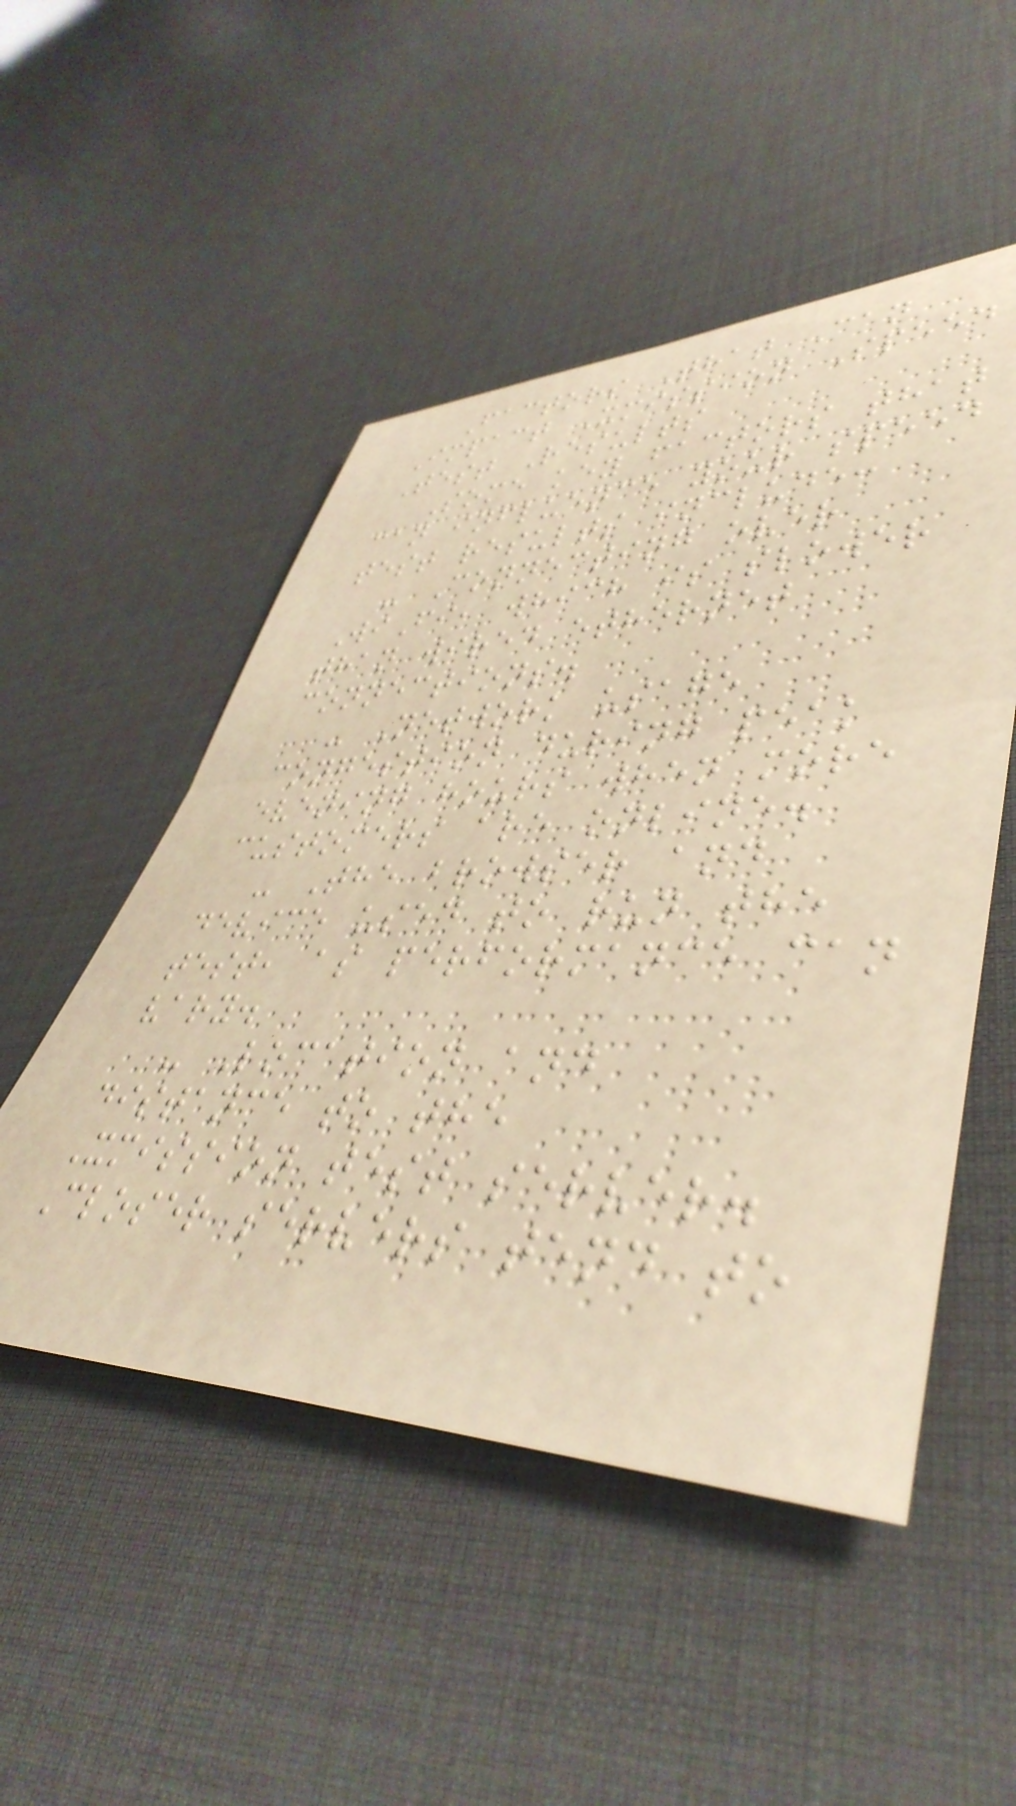Factors That Can
Impact Xmission Speed
Test Results
Some key factors that
can influence your speed
test results include:
- Connecting over
WiFi, which is slower
than wired ethernet
connections.
- Network usage
congestion during peak
evening hours when more
customers are online.
- The browser and
device used to run the
test, as performance can
vary.
- Location and
distance to the
Xmission test server.
Closer servers tend to
